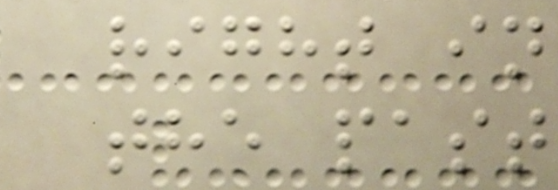right in
the past
